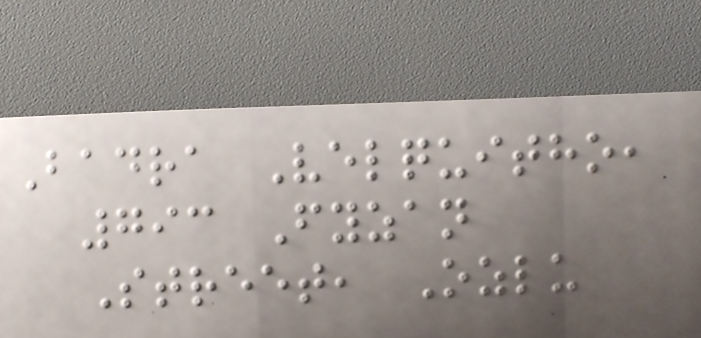Badra Velquitho,
793 Fyzan
Street, Ozlu
